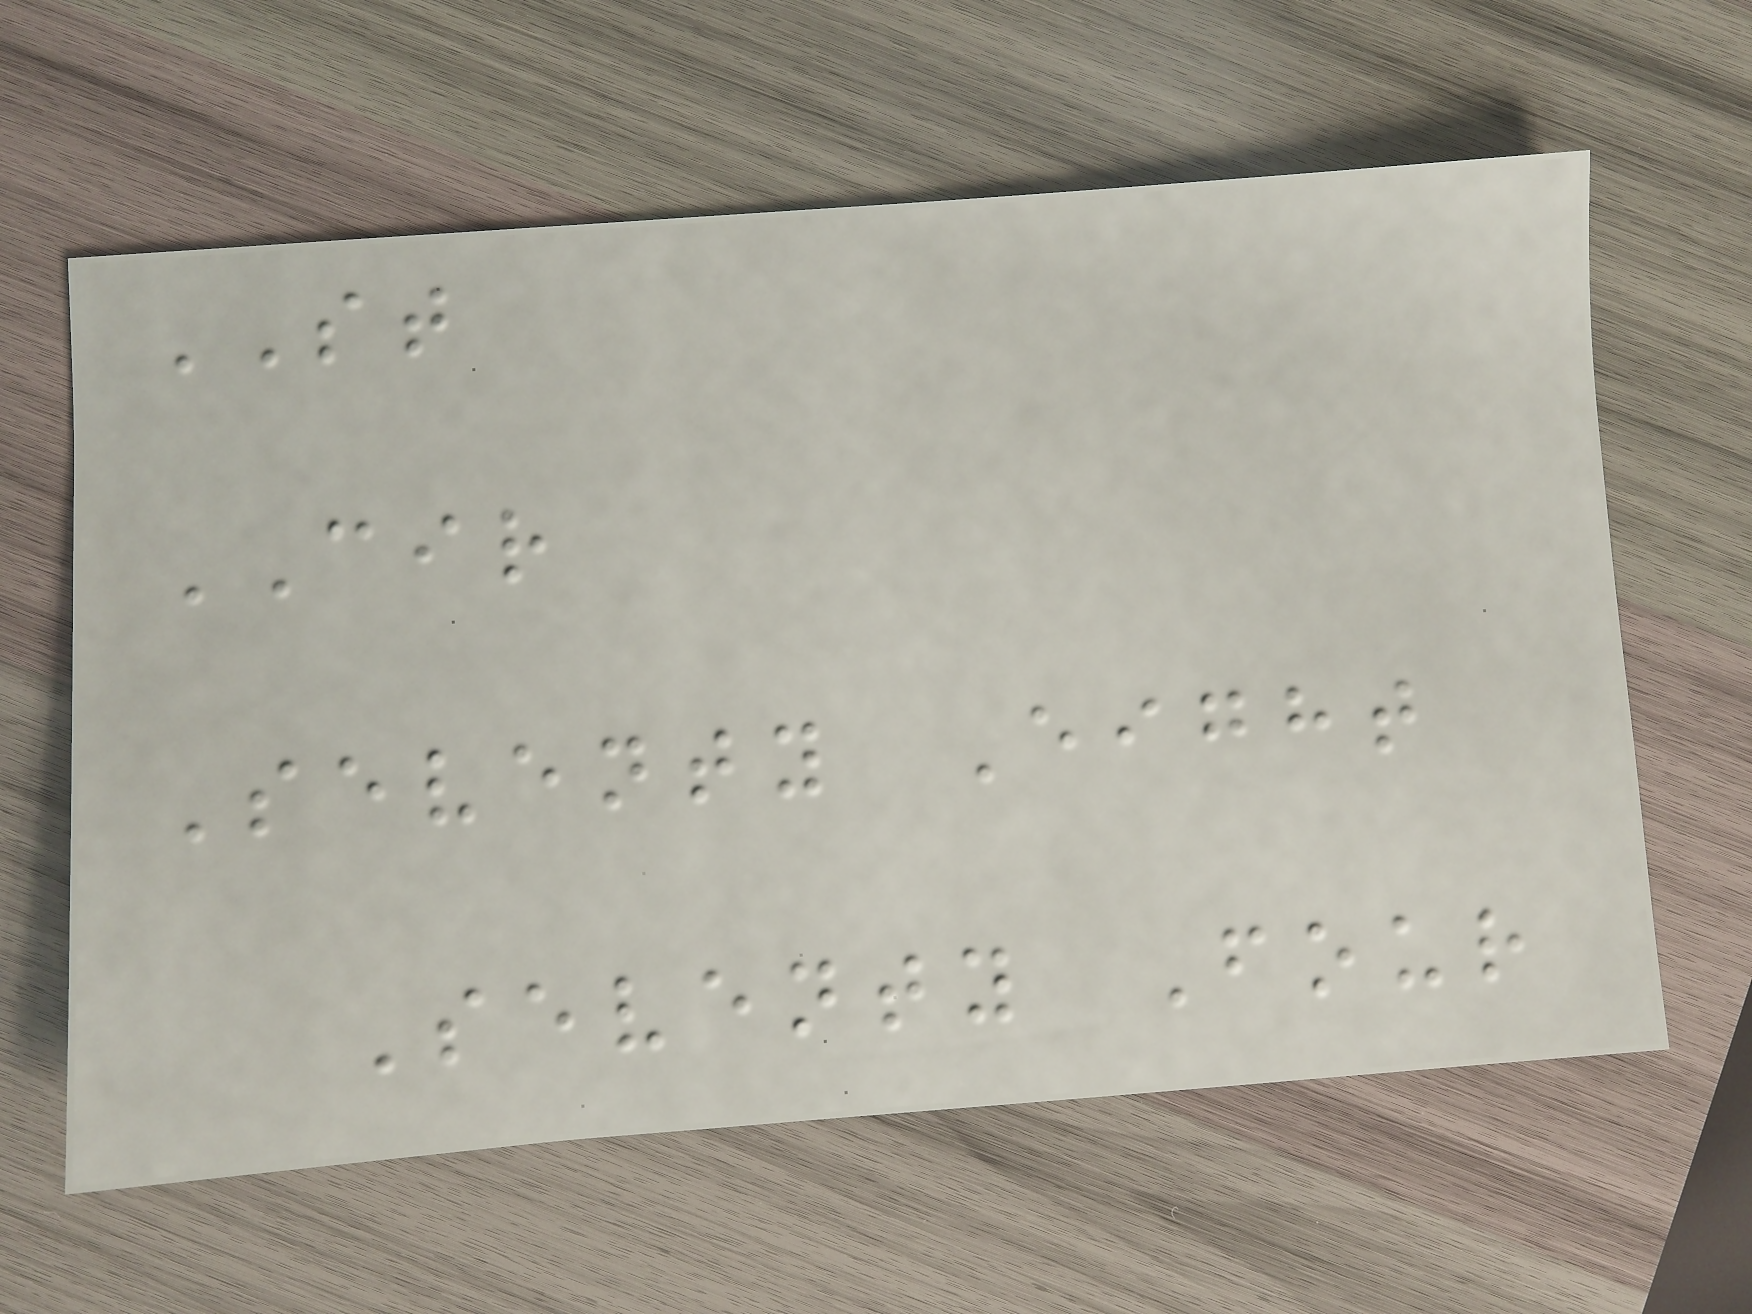ST
CIR
Seventy Eight
Seventy Four
